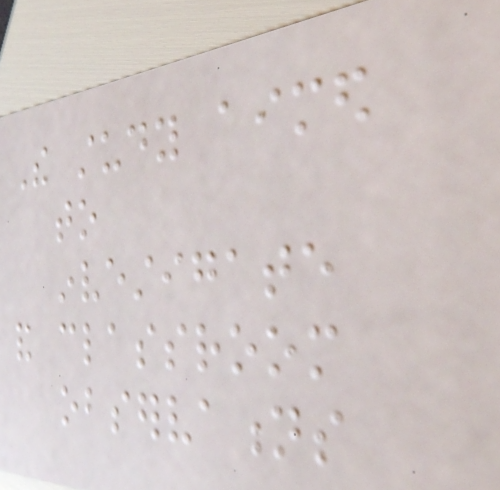The study aimed
to
investigate
and classroom
observations
